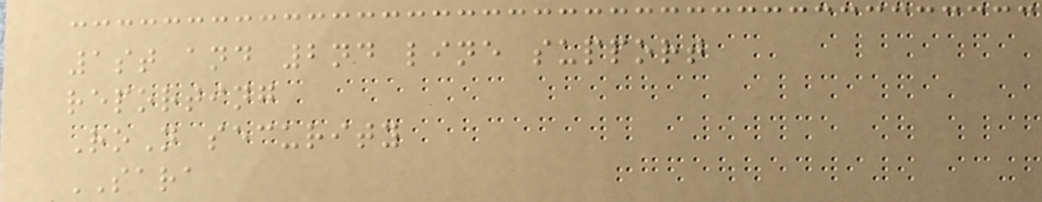1st and 2nd line support
reporting
RoN security
SARA
